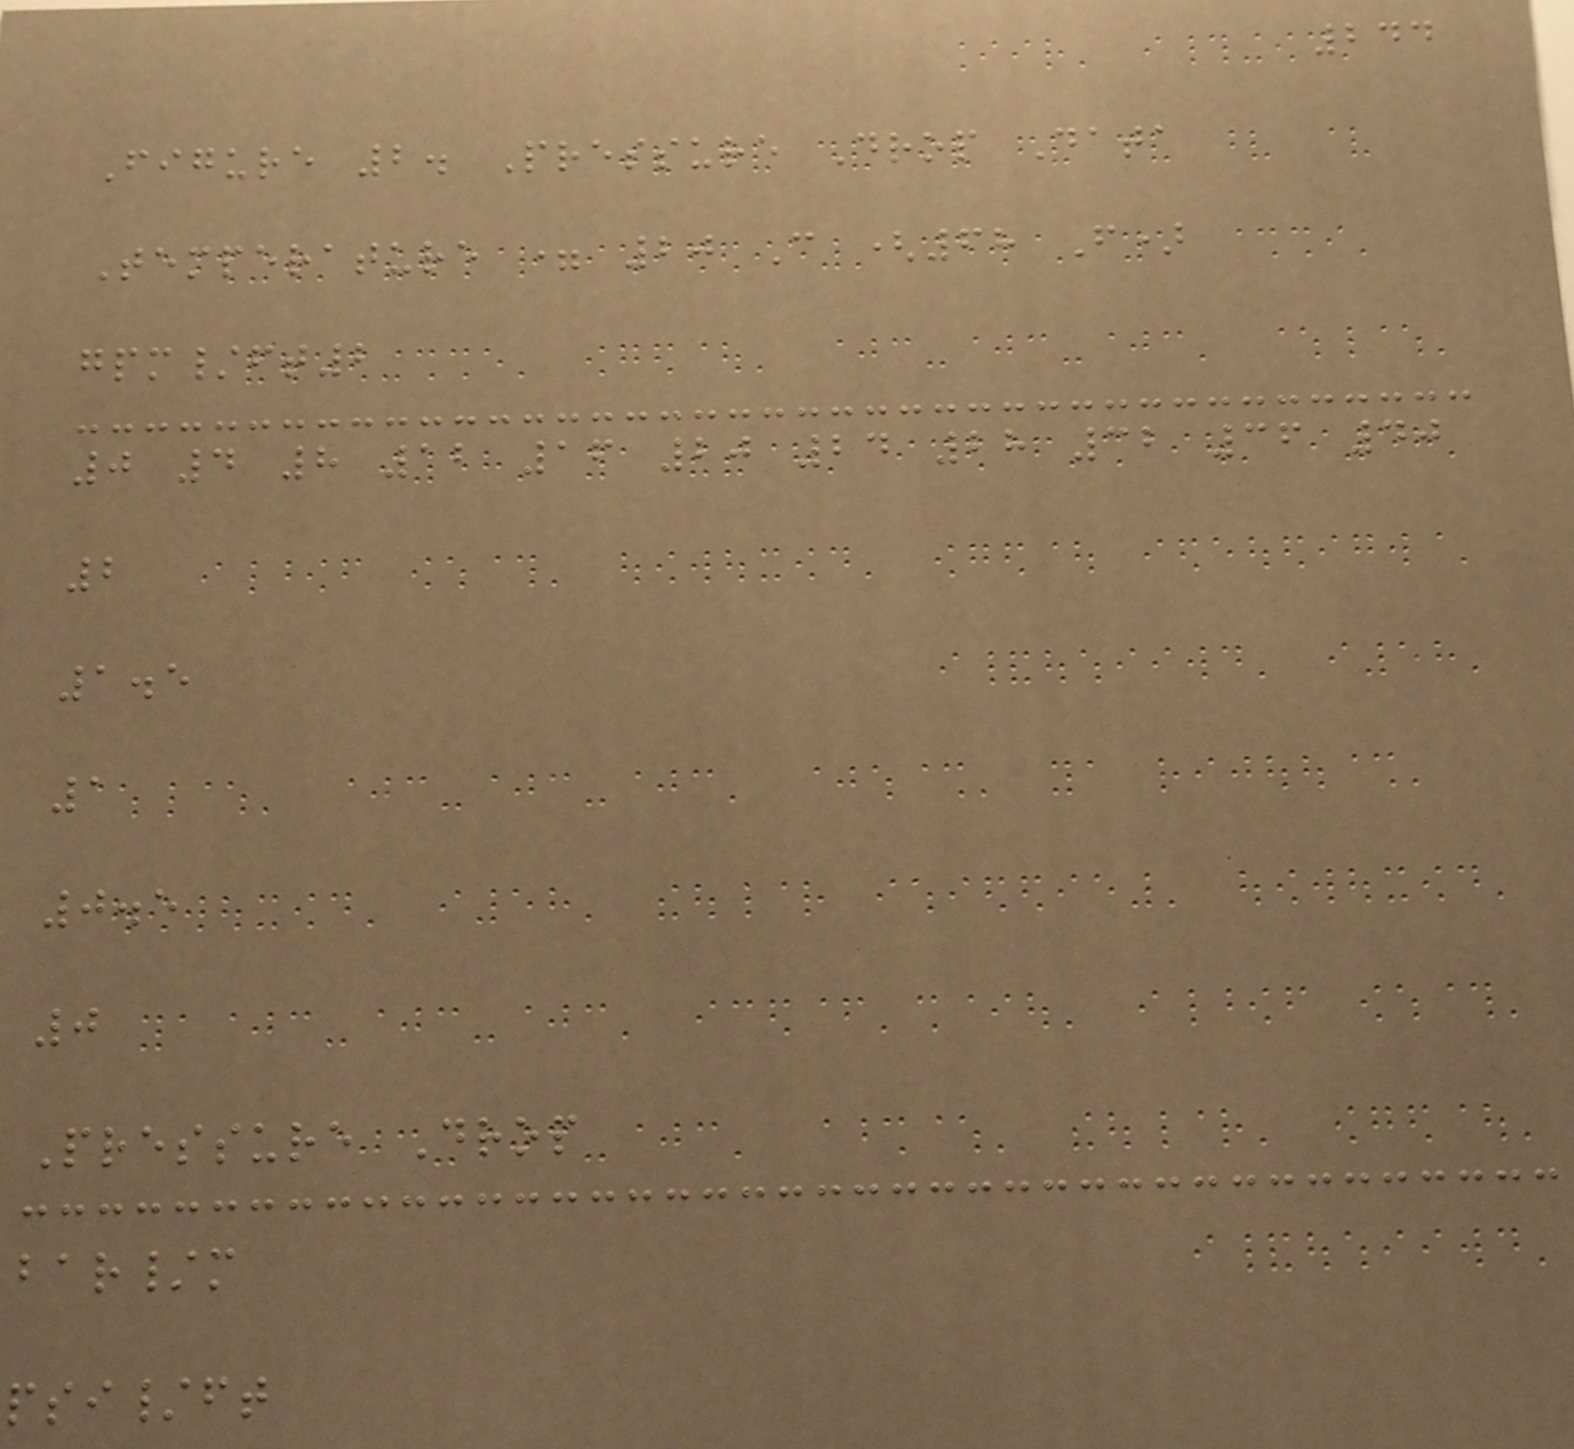244
Figure 2. Pressure Drop Data
Temperature = 20 C (68 F)
gpm/ft2
0 4 8 12 16 20 24 28 32 36 40
2
1.5
1
0.5
0
Pressure Drop
bar/m
psi/ft
